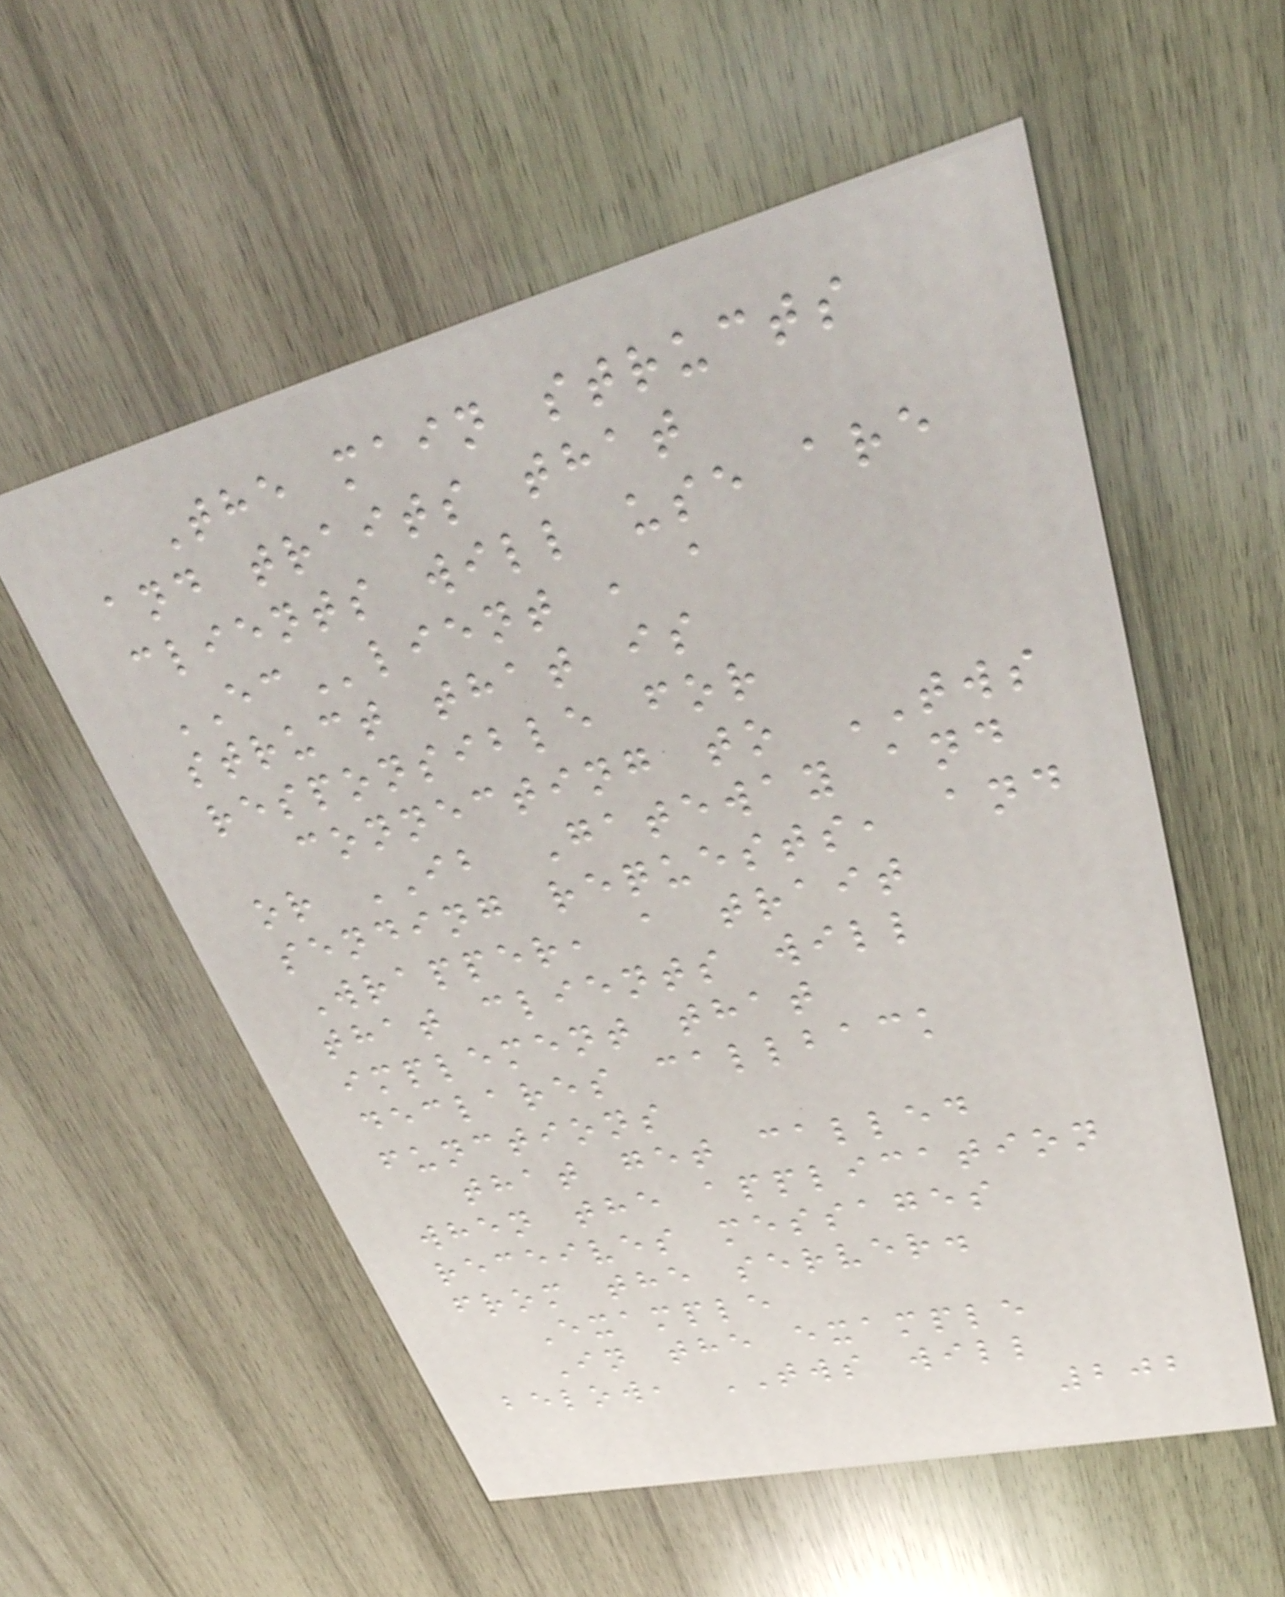The main structs
and traits that
clients will use are
EClient , a
struct that is
responsible for
connecting to TWS
or IB Gateway and
sending requests, and
Wrapper, a trait
that clients will
implement that
declares callback
functions
that get called
when the application
receives messages
from the server.
Example
In the example
below, TWS will
202
